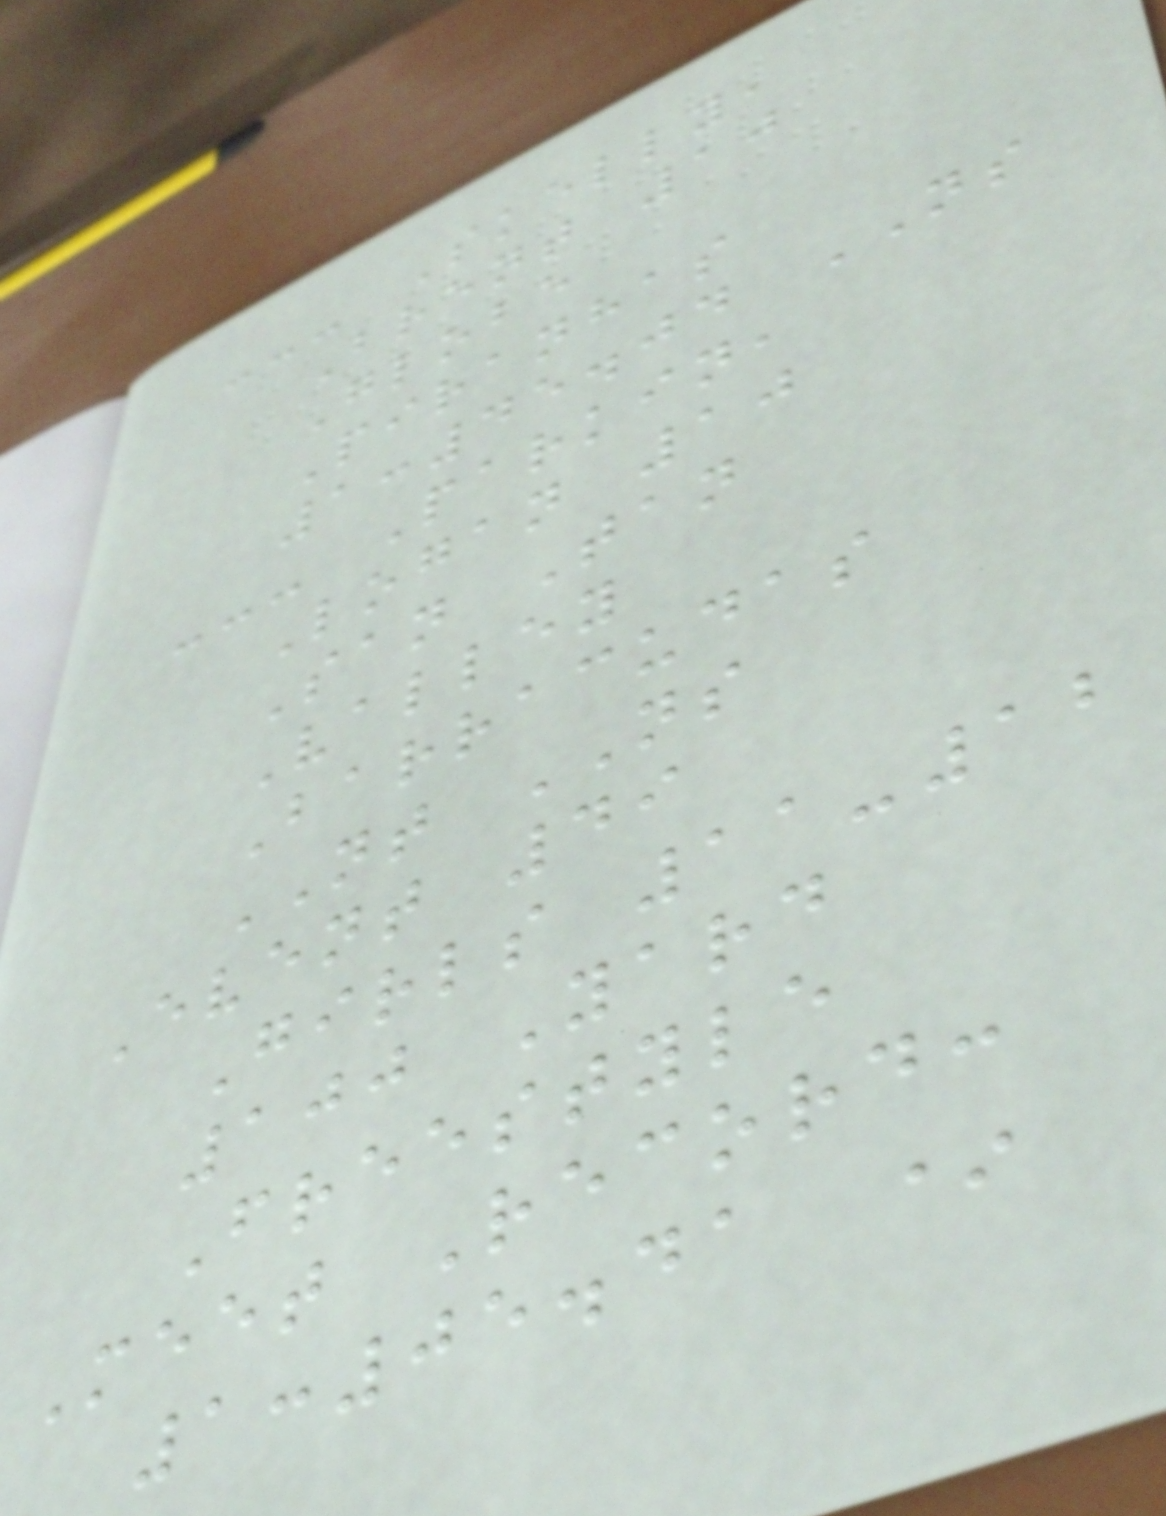--- Skelly,
Brent 10
Globe
Piranhas
1:45.04 NS
--- Parkin,
Logan 10
San Tan
Valley
Barracudas
NT NS
Event 49
Girls 11-12
100 Yard
Freestyle
Meet Record:
1:05.41 *
